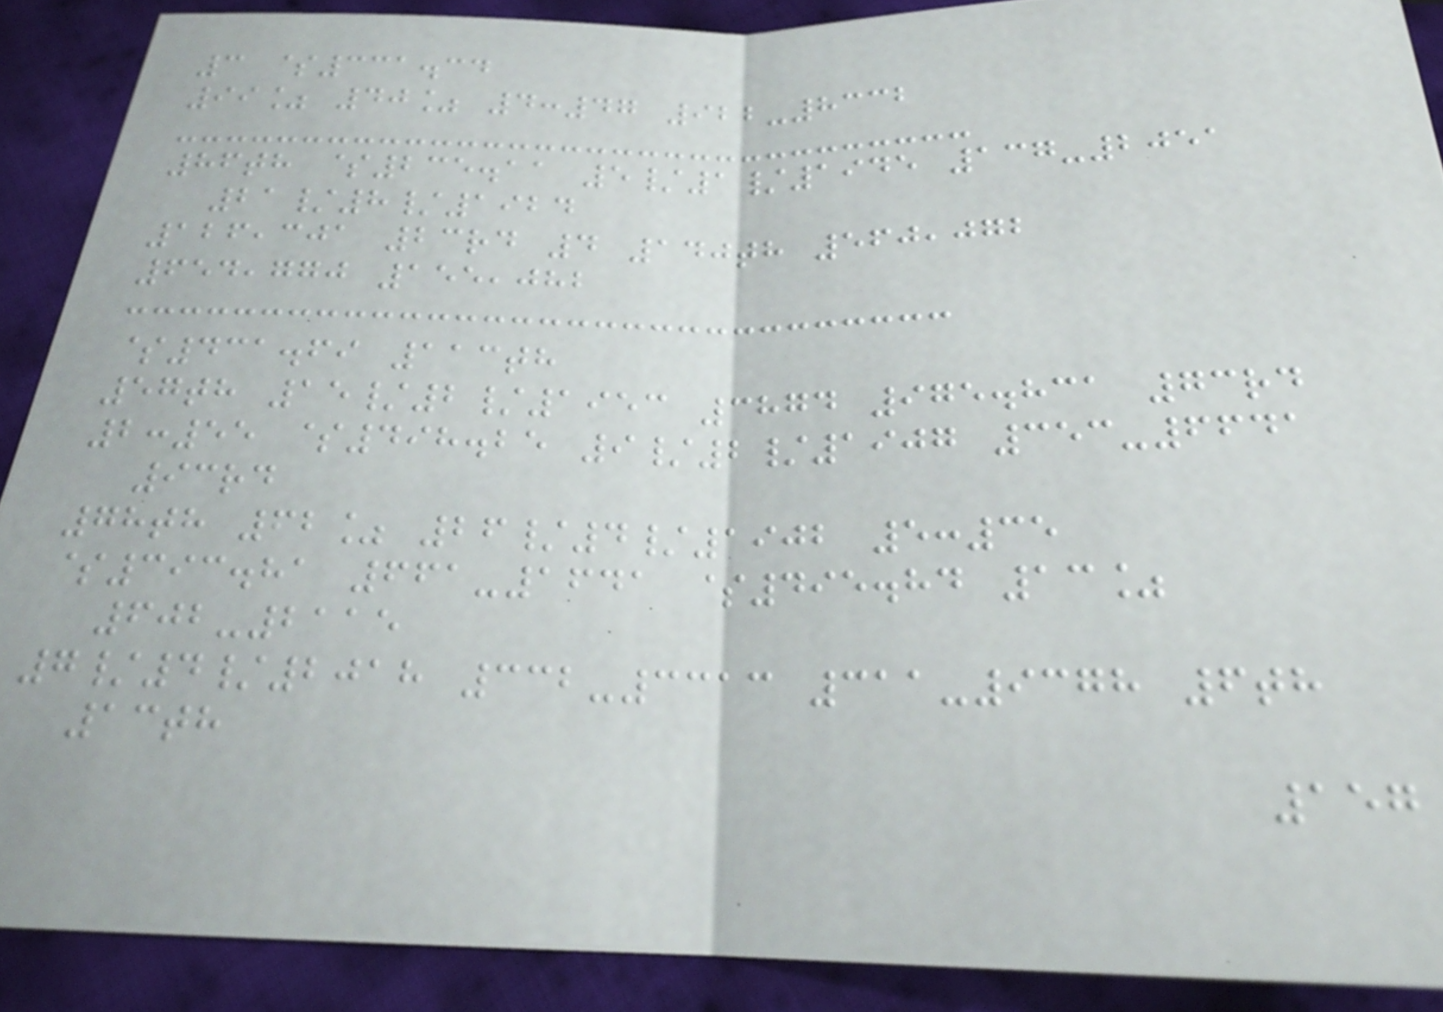3 $331.34
99% 40% 4:47 922-8332
86th $235.11 5/1/1945 137-2051
21/8/1924
126,301 23rd 4 140th 560,072
654,770 155,082
$431.69 113th
57th 15/2/1953 3874 975.831 73rd
2:55 $498.25 9/2/1907 353-6641
93rd
78th 62% 26/4/1902 5:35
$393.81 661-1641 $495.84 13%
602-2115
7/4/2018 332-3313 311-9378 6th
13th
157
